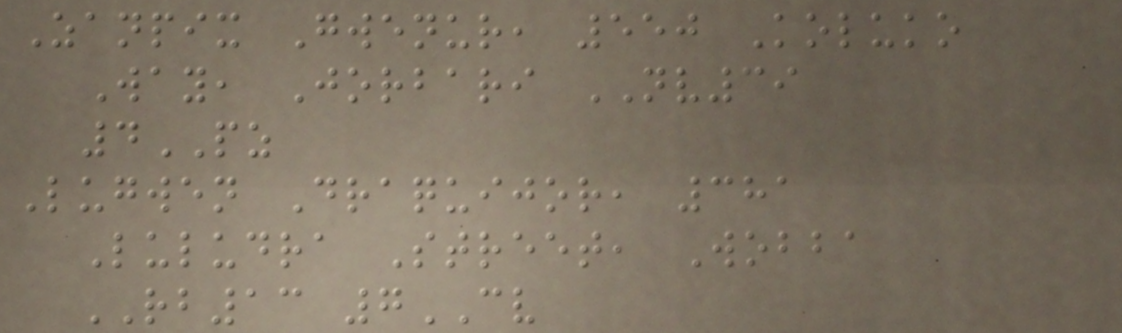Zanpix Gwenur, 550 Koluko
Way, Jorbari NV39
4PZ
Lugwen Draquijor, 381
Luludra Street, Wobba
RB13 7CV
